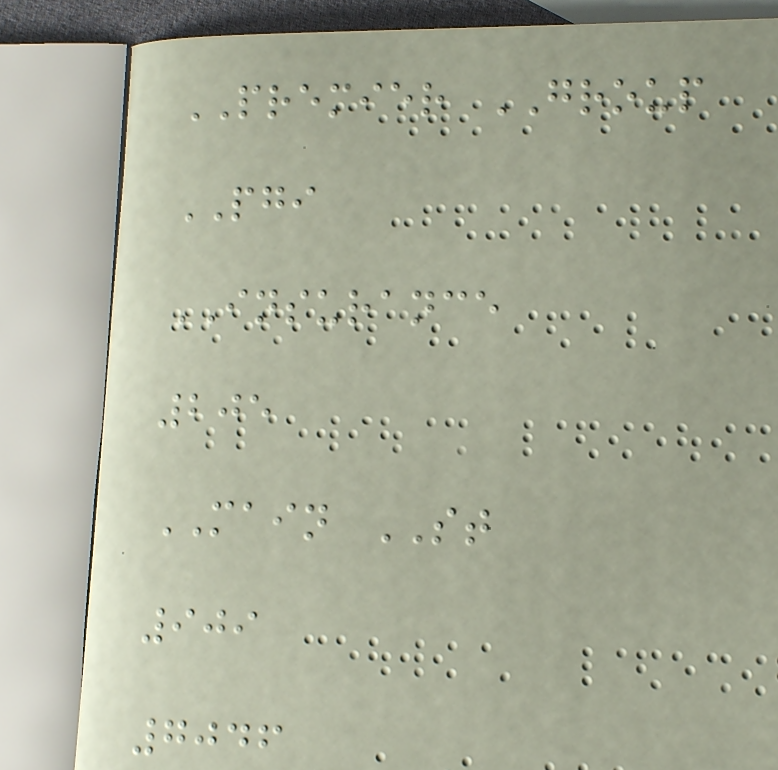PREMIER GROUP
PGI
INSURANCE
205
MAIN ST
909
7046
